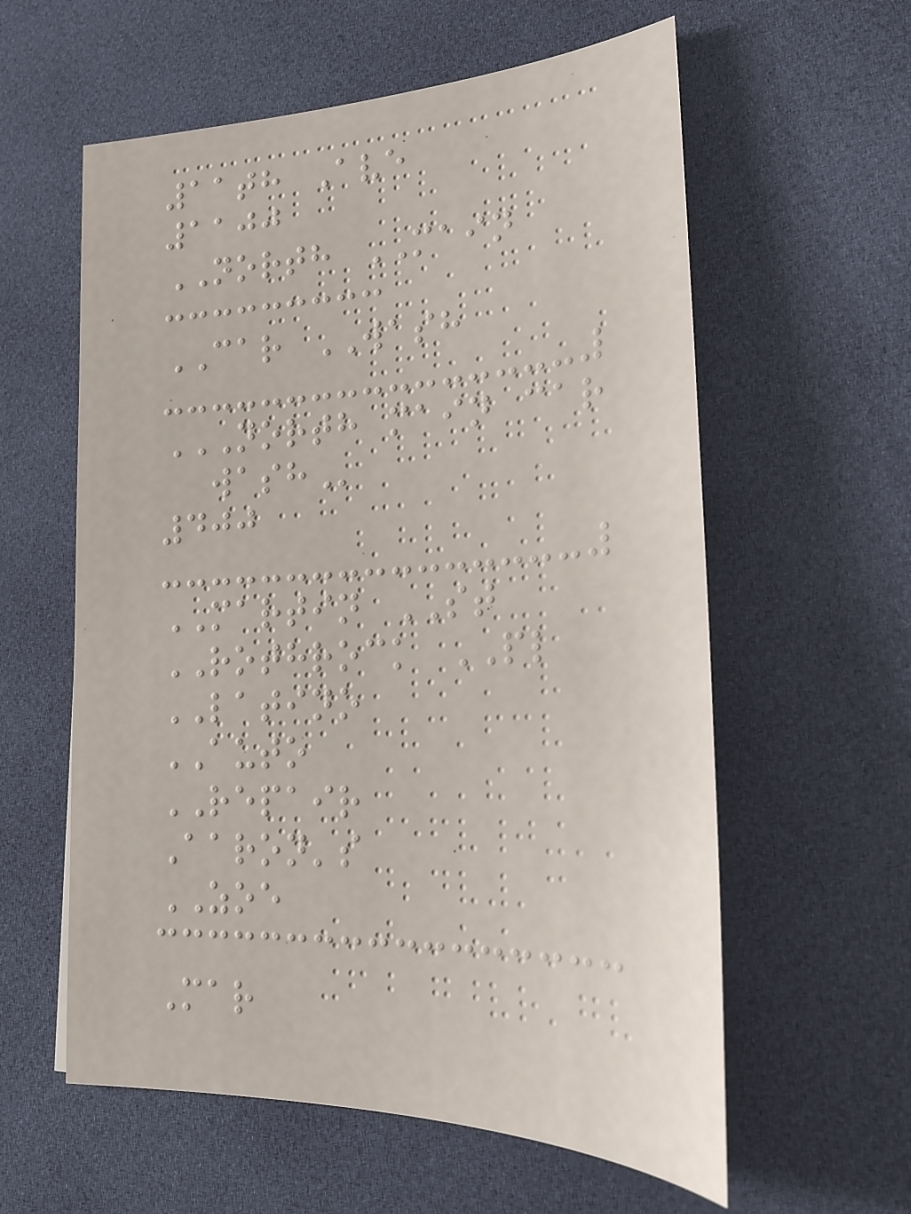11th Ave
1100
NORTH MAIN
CAR WASH
NORTH MAIN CAR
WASH
400
MARTIN ST
ROTHROCK PL
LATINO
AUTO
REPAIR
Aaron's
ZOE
Mar
